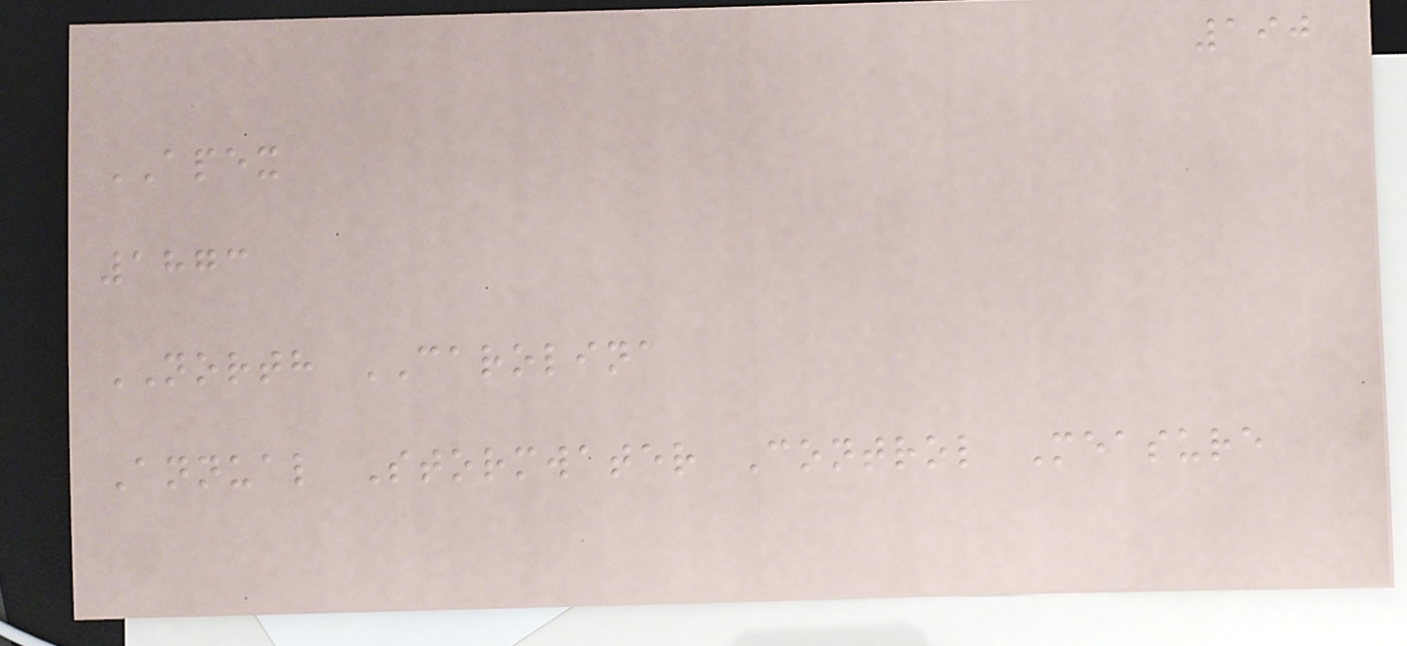190
APEX
1873
NORTH CAROLINA
Annual Stormwater Control Measure
